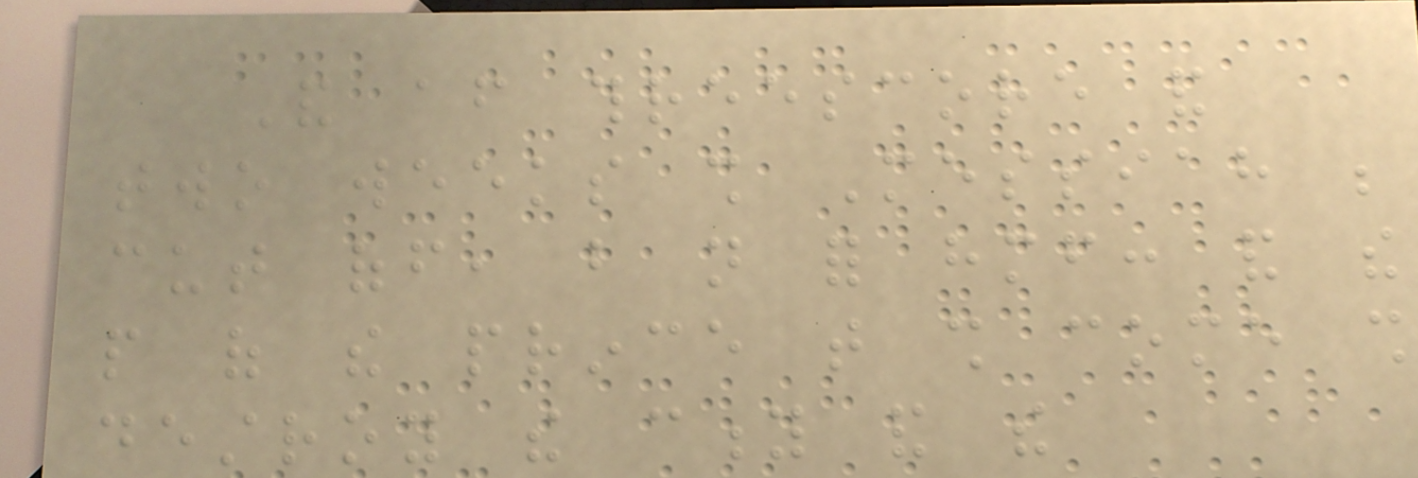And after threescore and
two weeks shall Messiah be
cut off, but not for himself: and the
people of the prince that shall come shall
destroy the city and the
